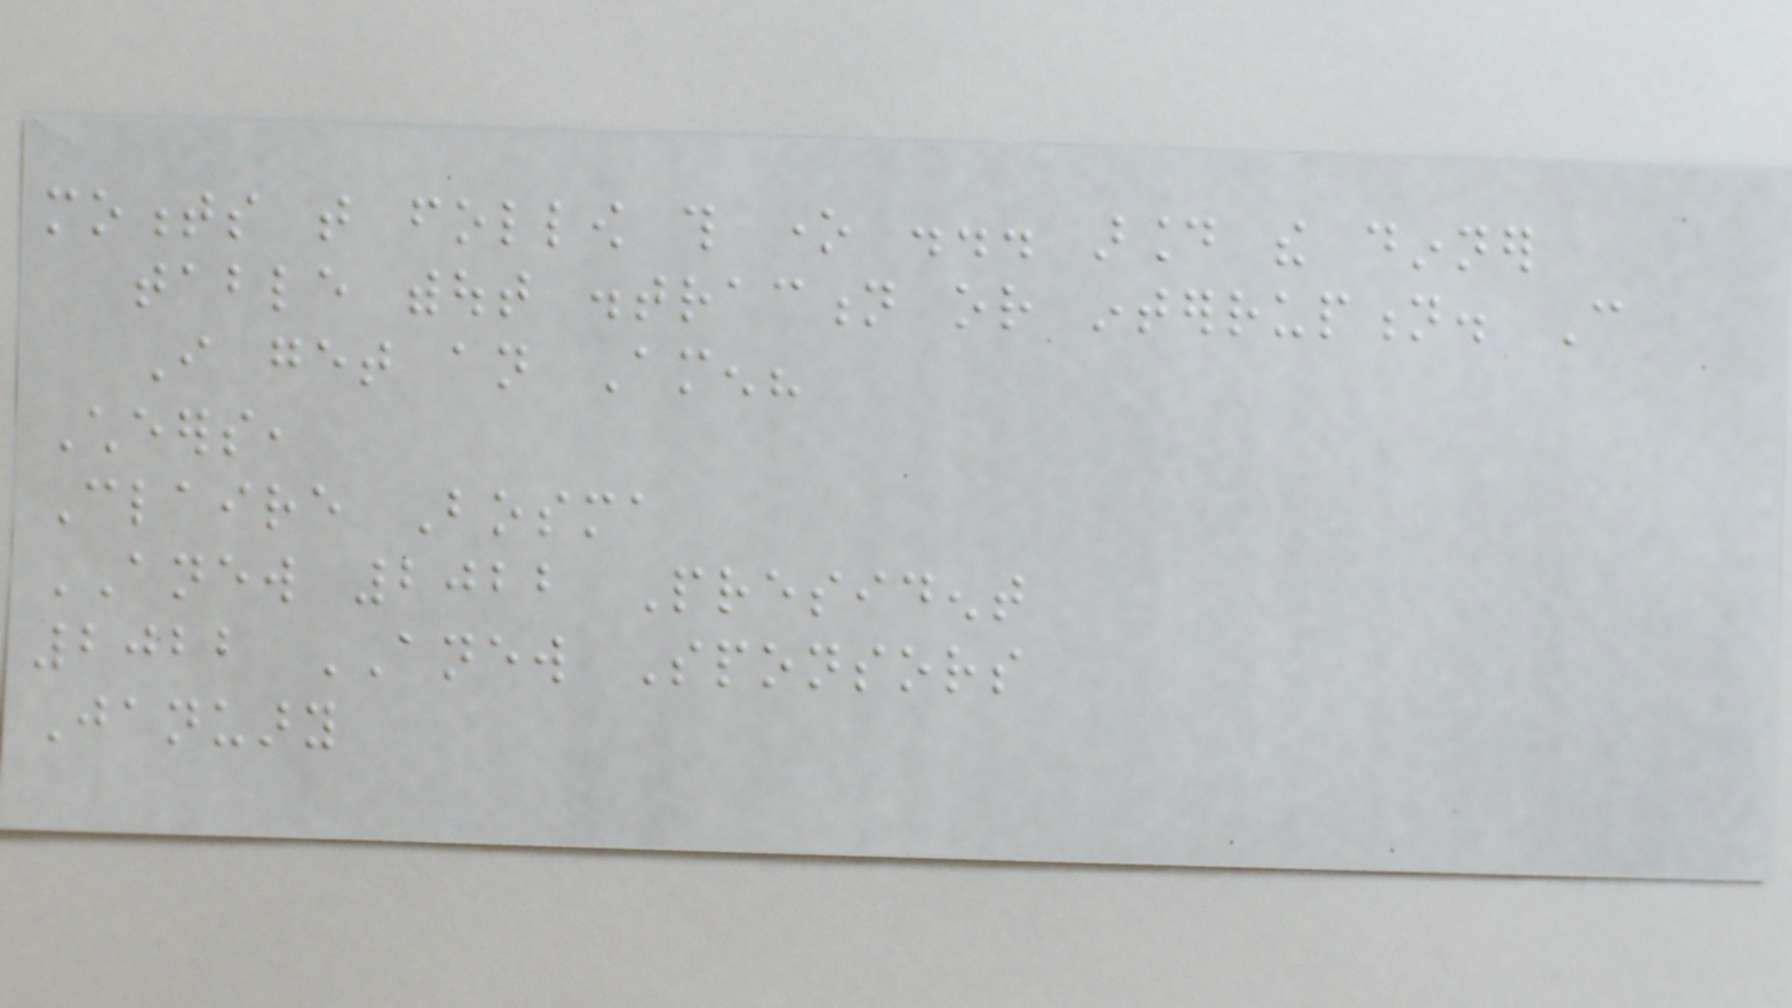moments that follow this one ... around the dinner
table without distraction or interruption. Can
I get an Amen?
Cheers,
Claire Bosma
ANEW 2022 President
2022 ANEW Sponsors
January
